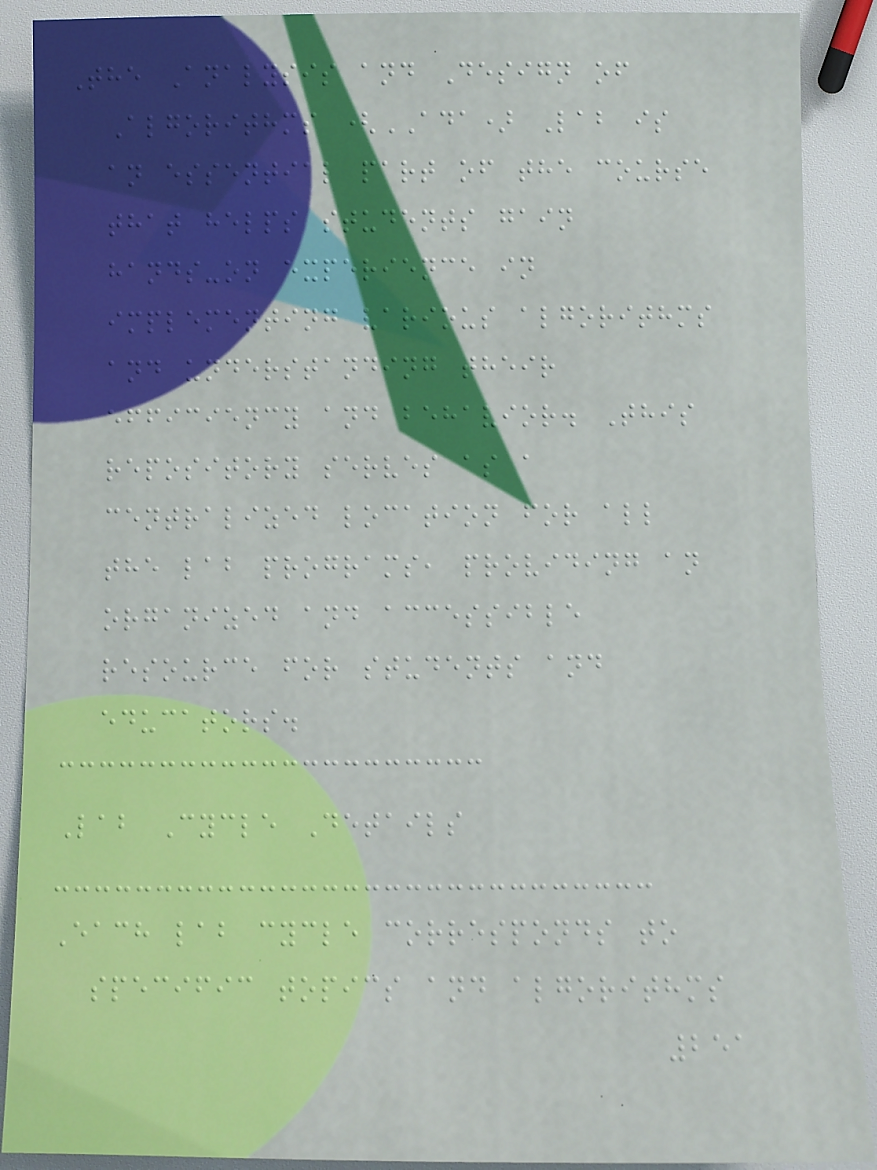The Analysis and Design of
Algorithms (ADA) Lab is
an essential part of the course
that helps students gain
hands-on experience in
implementing various algorithms
and understanding their
efficiency and behavior. This
repository serves as a
centralized location for all
the lab programs, providing an
organized and accessible
resource for students and
educators.
Lab Cycle Details
Each lab cycle corresponds to
specific topics and algorithms
251
